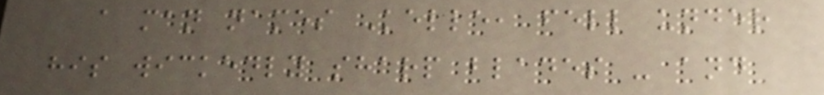a man names Kelle, fell under
his wickedly sharp blades - and
